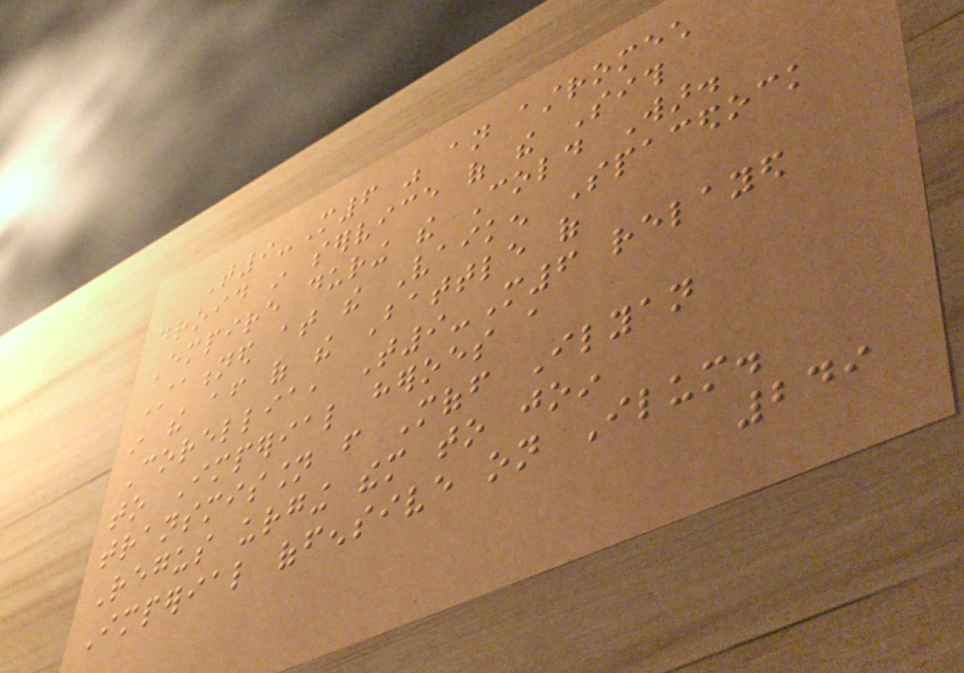T9-M6 was an astromech
droid in service of the Sith
Empire during the Cold War.
Stationed at the Vaiken Spacedock
in the after of the Battle of
Corellia, T9-M6 relayed
to Imperial heroes a
transmission from Moff Ilyan
Regus urging them to join
Imperial offensive on Ilum.
249
